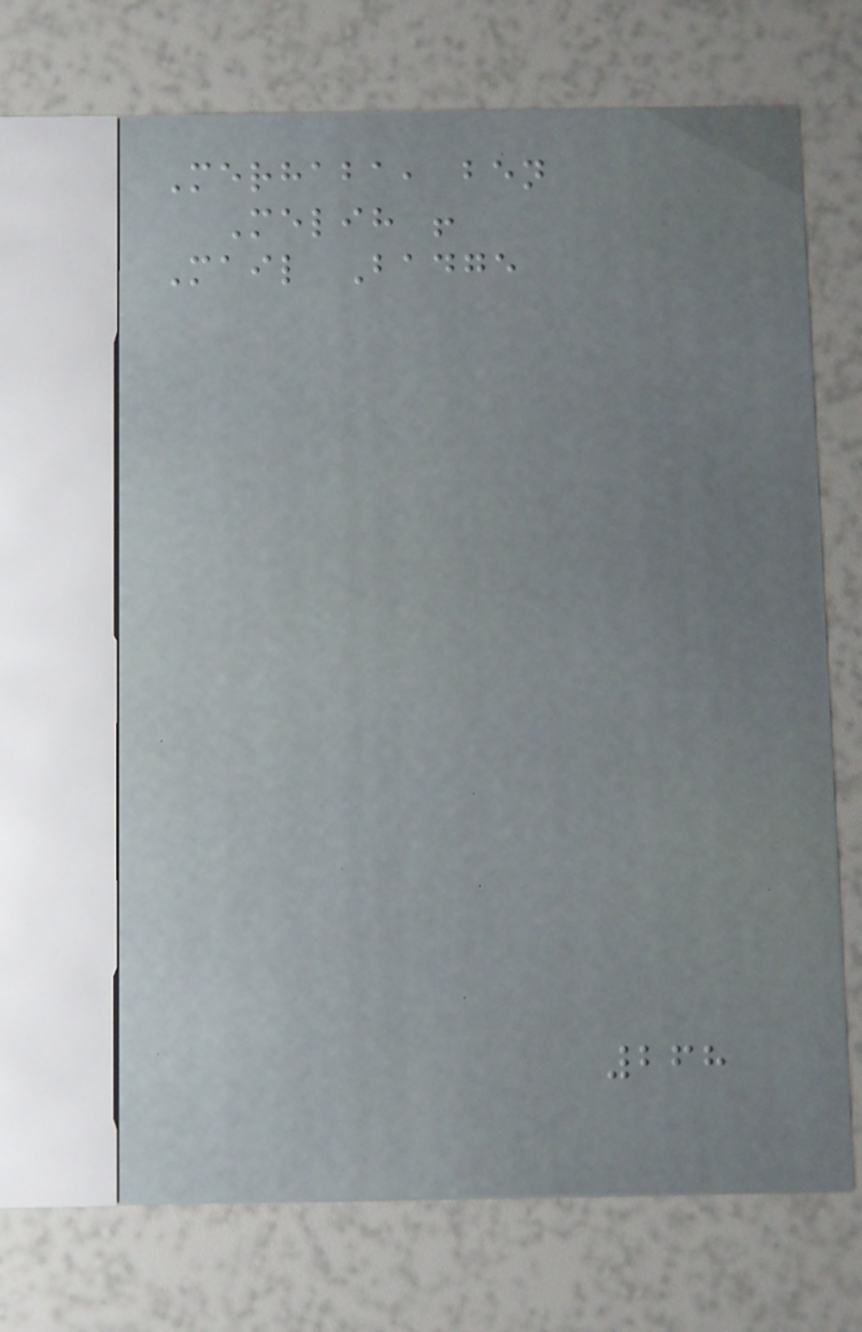Merhaba, ben
Melih !
Mail Badge
268
